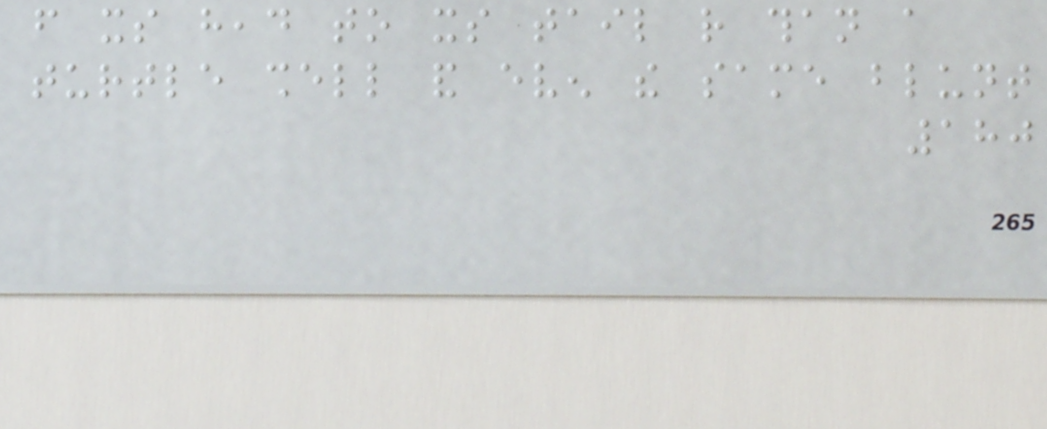from its head to its tail rather than a
turtle shell and even the same blunt
180
